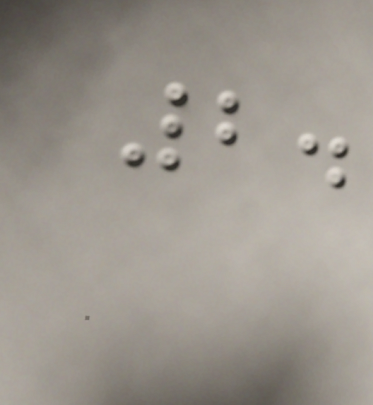2.
